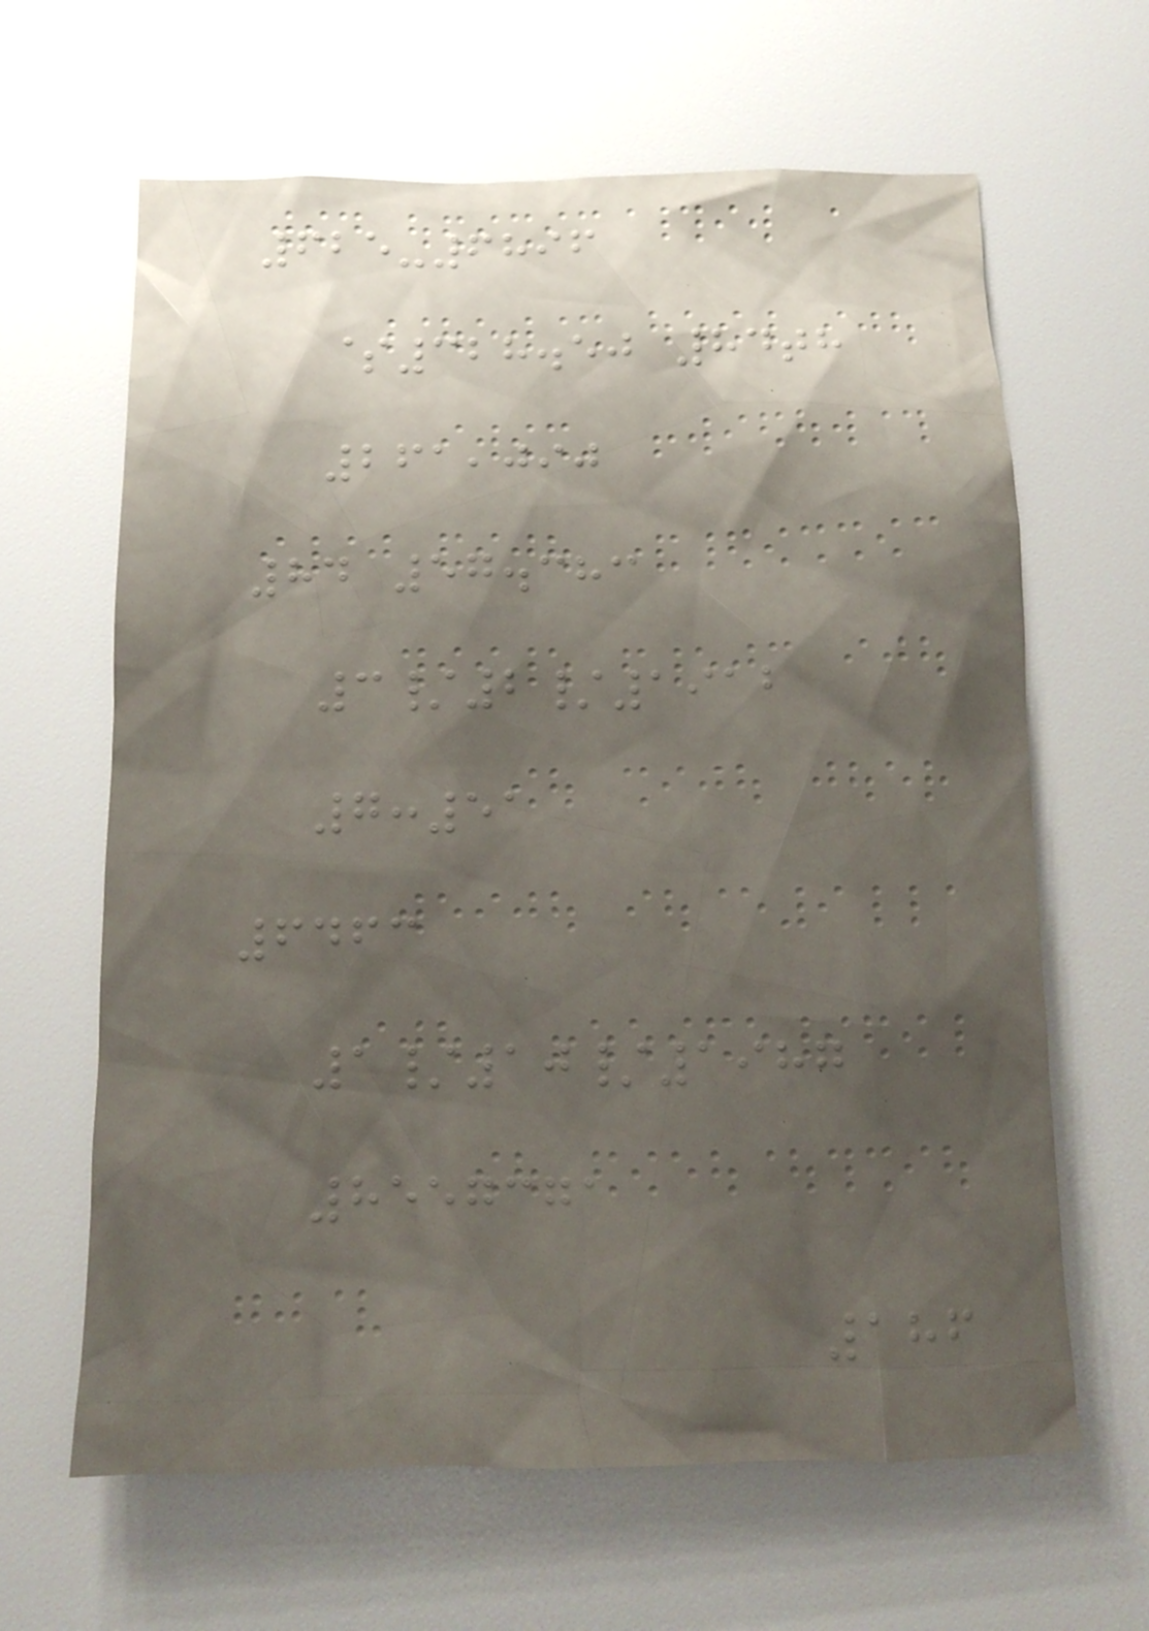625-6896
$328.50 84th
261,090
84 57.383
3/2/1912
7:51
6463
1/10/1987
8557371
186
